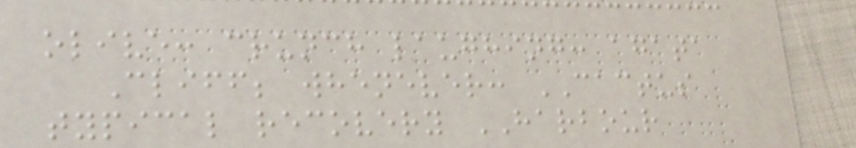olive: crunch laughing: agata
Cliff; whenever: CACTUS
typical recovery HARBOUR
